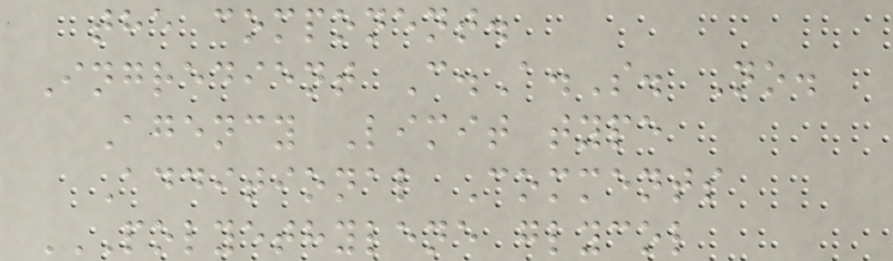the component.
Ingredient C.A.S. No.
Agency Limit type
Additional Comments
POLYETHYLENE GLYCOL
